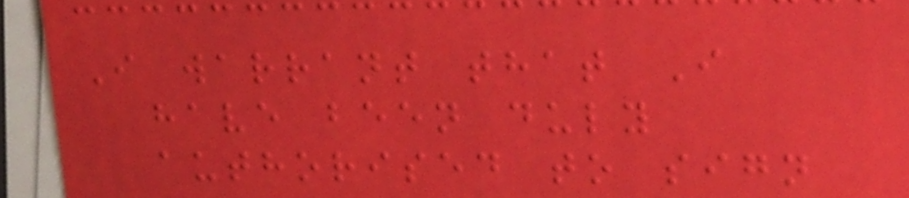I warrant that I
have been duly
authorised to sign
